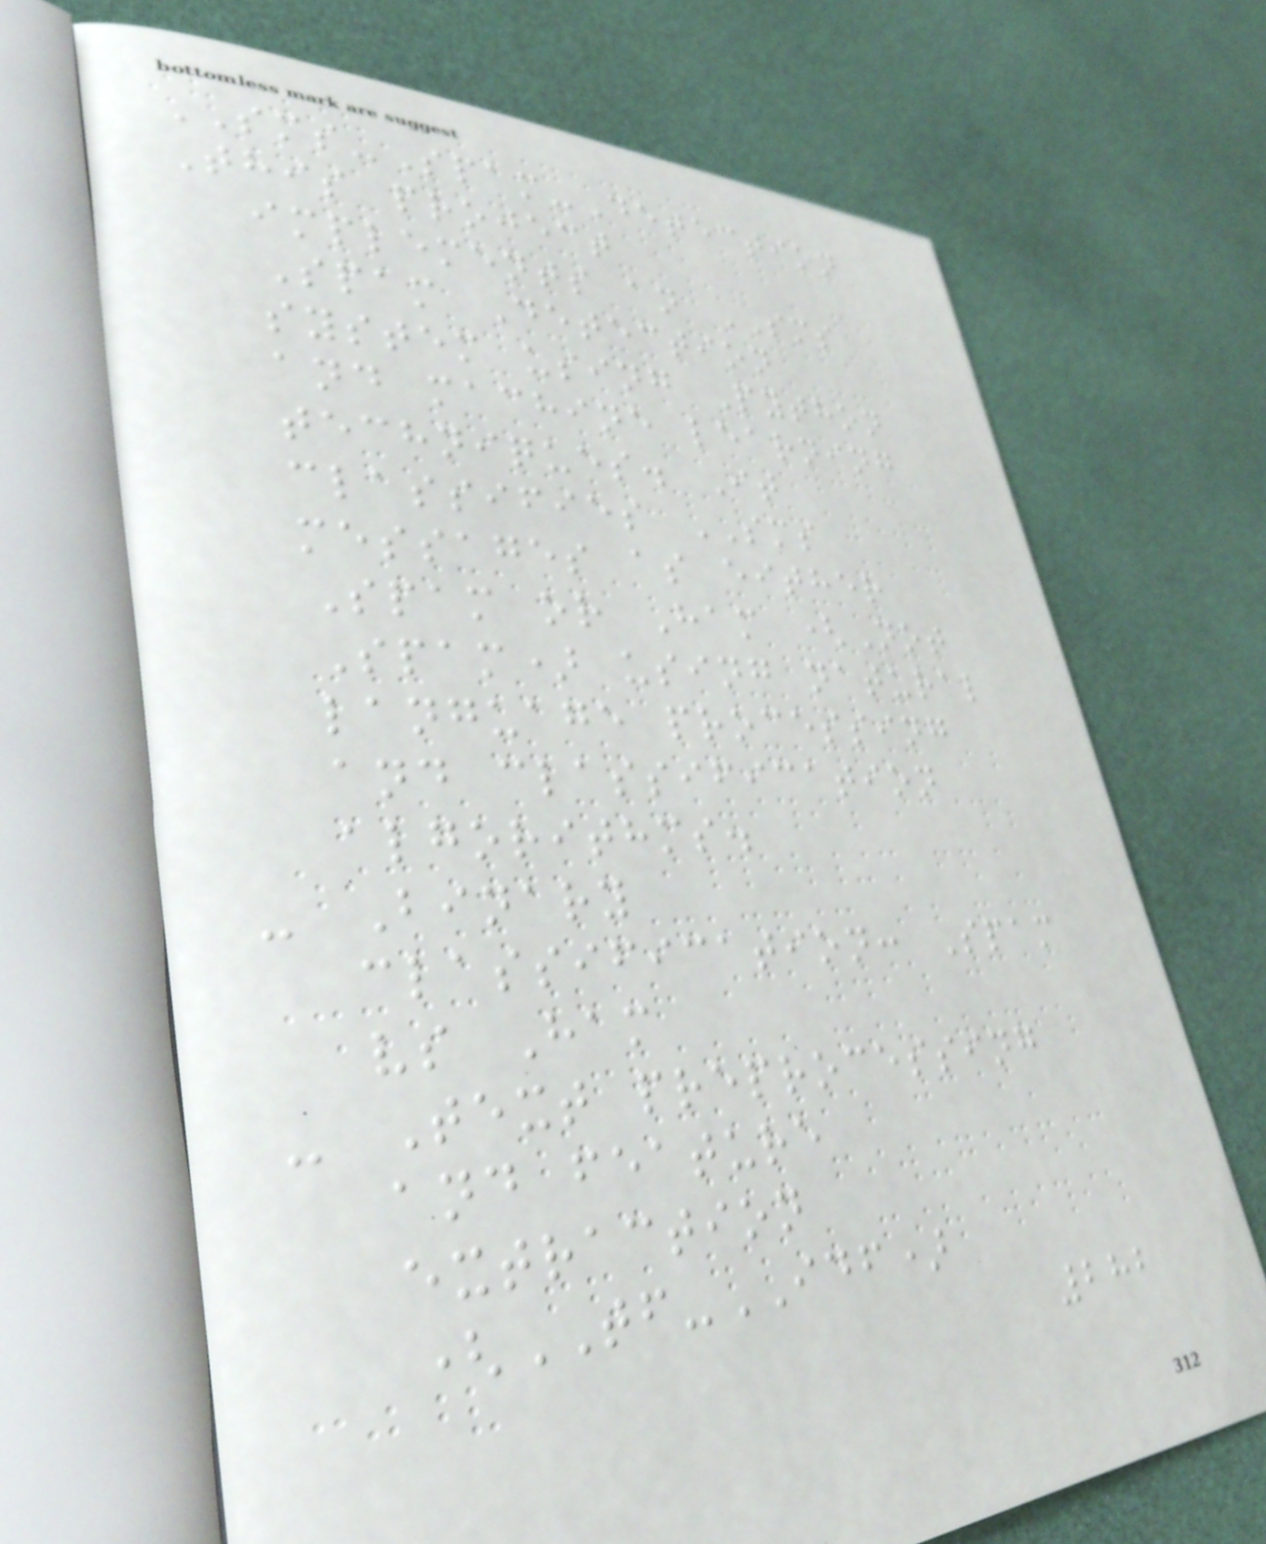SMS-Spam-Detection
This project
implements an SMS
Spam Detection
system using Python
and machine learning
techniques. It
classifies SMS
messages as either
Spam or Ham (Not
Spam) using natural
language processing
and classification
algorithms.
- Binary
classification: Spam
vs Ham
- Text preprocessing
and feature
extraction
(TF-IDF)
282
